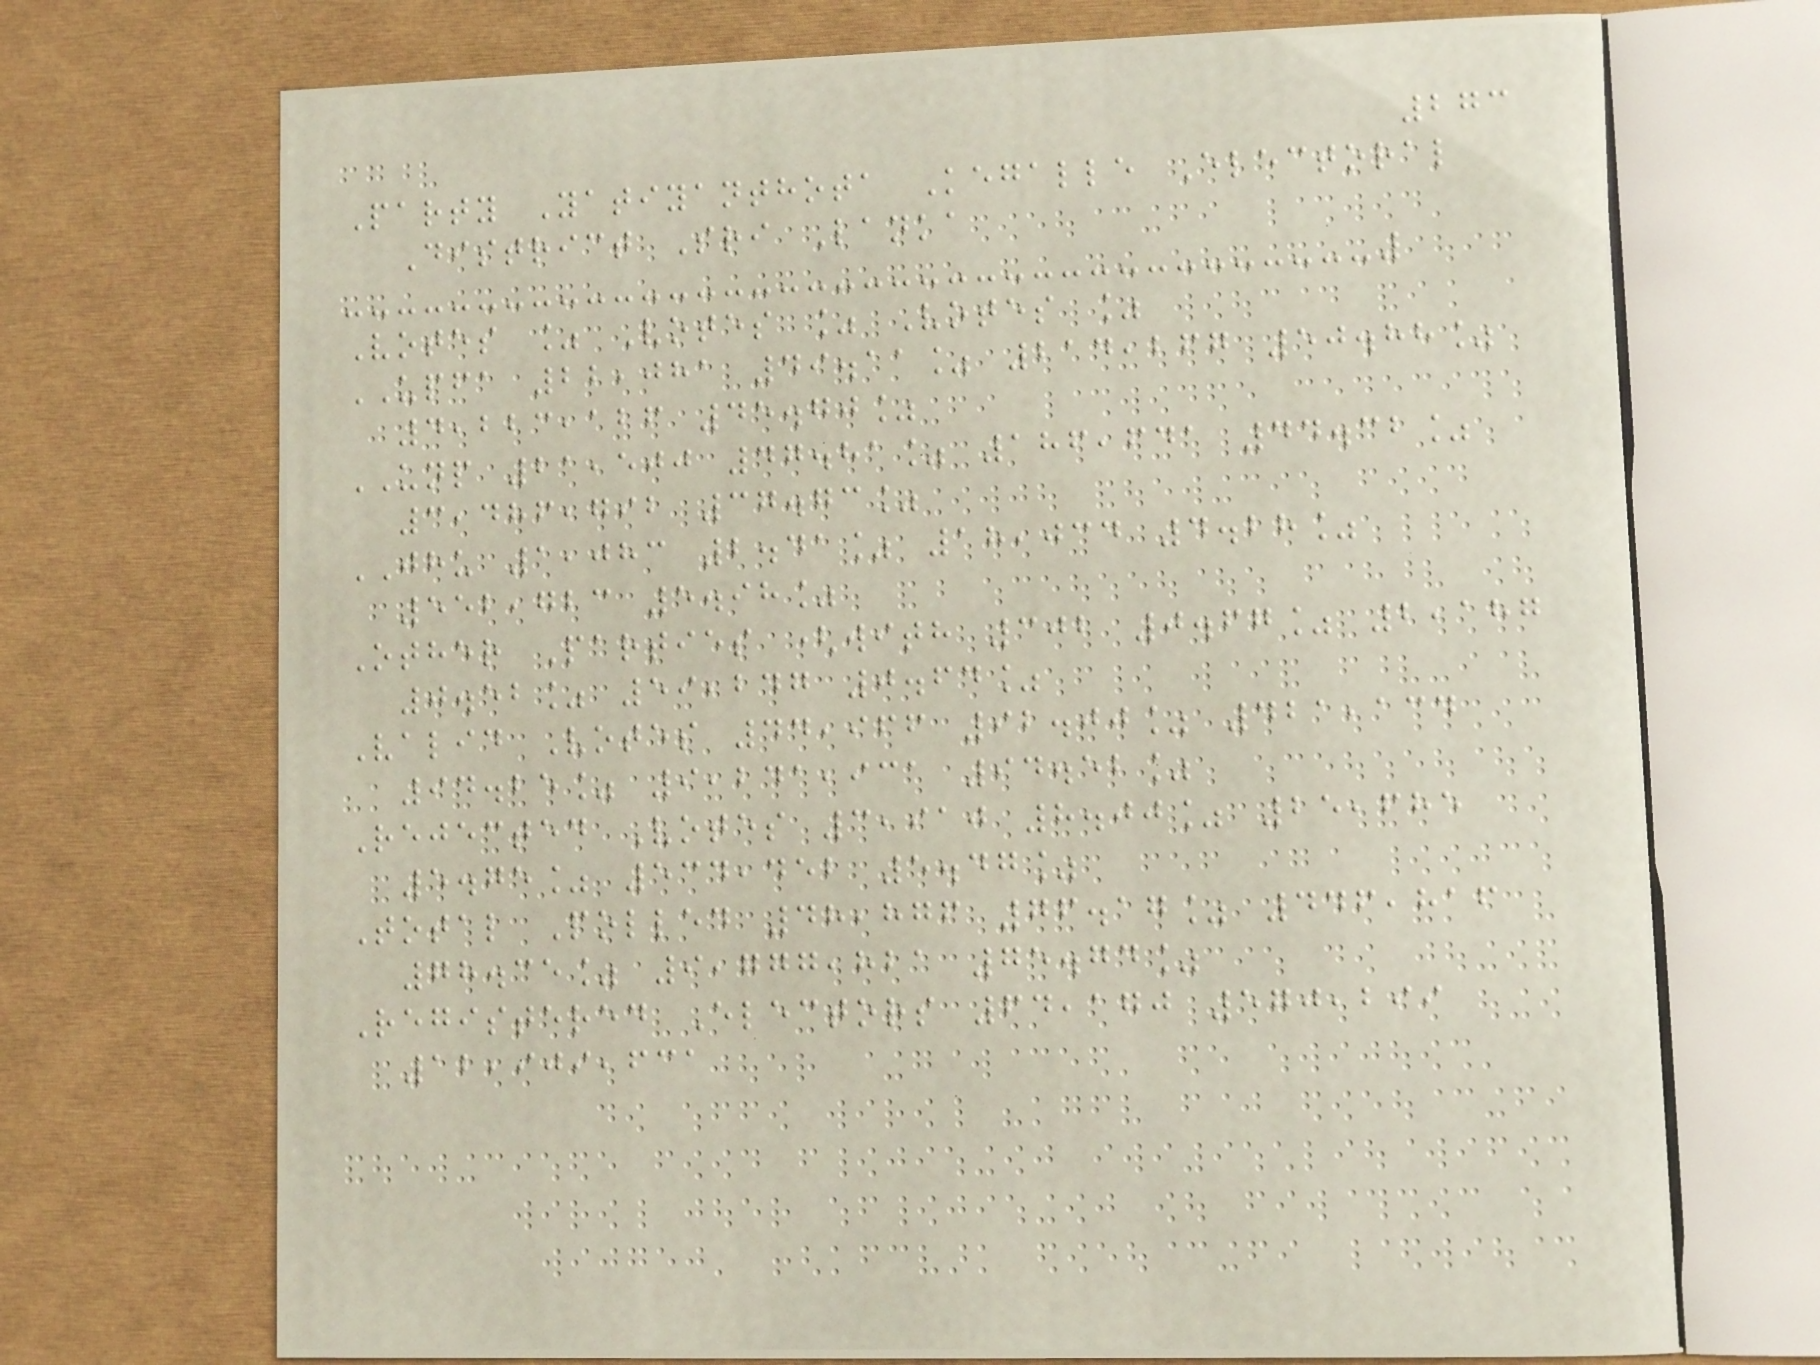273
Party Yatiyanthota Kegalle Electoral
District Sri Lanka
Votes % Votes % Votes %
UPFA 22,081 49.11% 214,267 50.88%
4,223,126 45.70%
UNP 21,500 47.81% 186,641 44.32%
3,486,792 37.73%
JHU 1,083 2.41% 18,034 4.28%
552,723 5.98%
Other Parties (with 302 0.67% 2,187
0.52% 59,247 0.64%
Valid Votes 44,966 92.00% 421,134
94.25% 9,241,931 94.52%
Rejected Votes 3,910 8.00% 25,685
5.75% 534,452 5.47%
Total Polled 48,876 76.17% 446,816
78.35% 9,777,821 75.74%
Registered Electors 64,170 570,299
12,909,631
